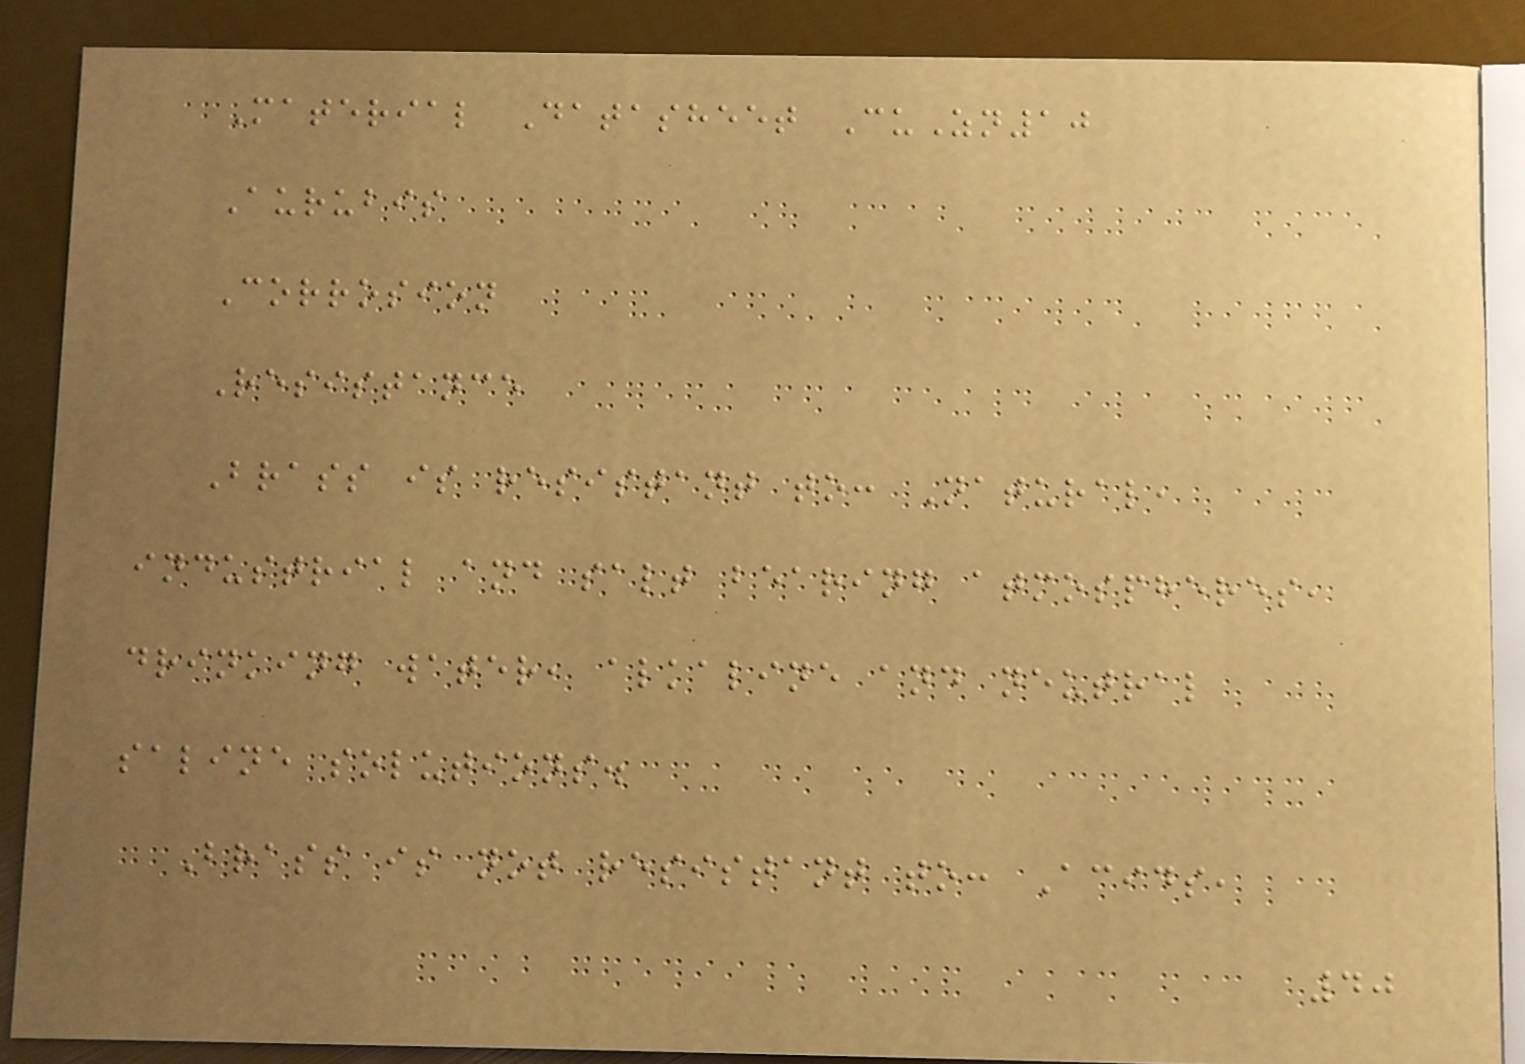Material Datasheet CuZn10
Aurubis
Corrosion
Resistance
Brass is resistant to: Natural,
industrial and salt bearing atmospheres,
drinking water, alkaline and neutral
saline solutions.
Brass is not resistant to: Acids,
40
